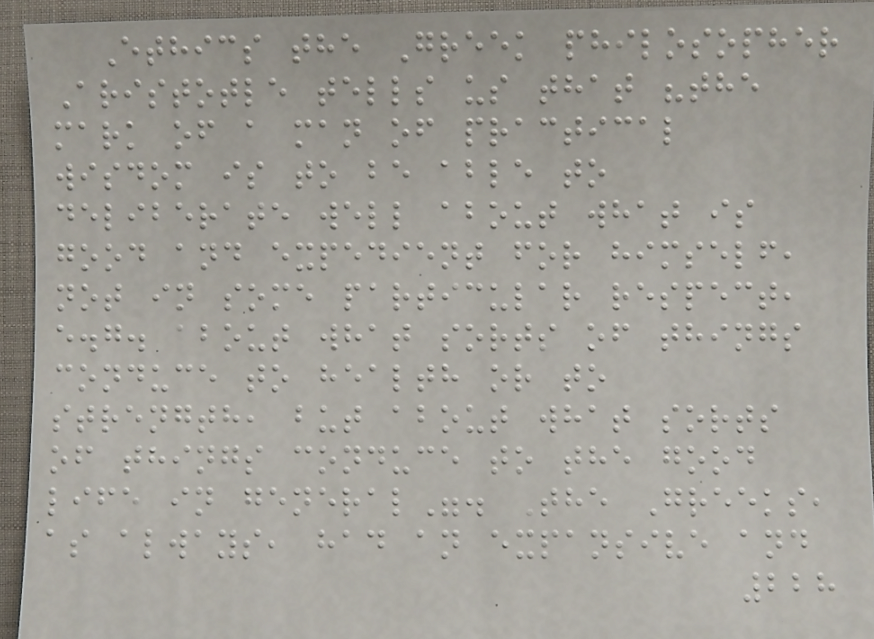Ethics the Greek philosopher
Aristotle tells us that "the
mark of a man of practical
wisdom is to be able to
deliberate well about what is
good and expedient for himself,
not in some particular respect,
e.g. about what sorts of things
conduce to health or to
strength, but about what sorts
of things conduce to the good
life in general". The Greeks,
as always, had an expansive and
228
